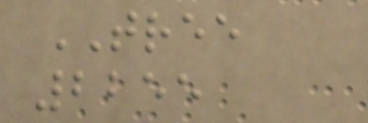TREE
2255
